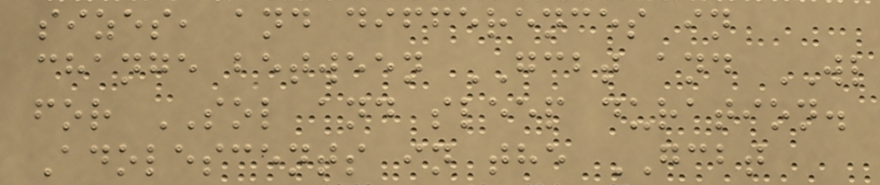sizes, and differences in
change between GCBT and WL
for SOL and sleep duration.
Adolescents in the GCBT
